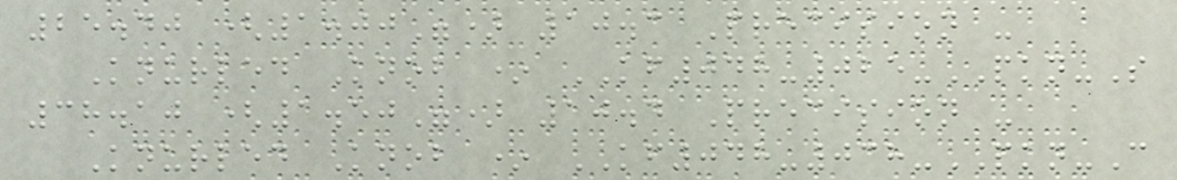25.40 (1.00") 10.3 Precision -
Knurled Knob * KF048-025-PKN-S
38.10 (1.50") 10.4 Precision -
Knurled Knob * KF048-038-PKN-C
